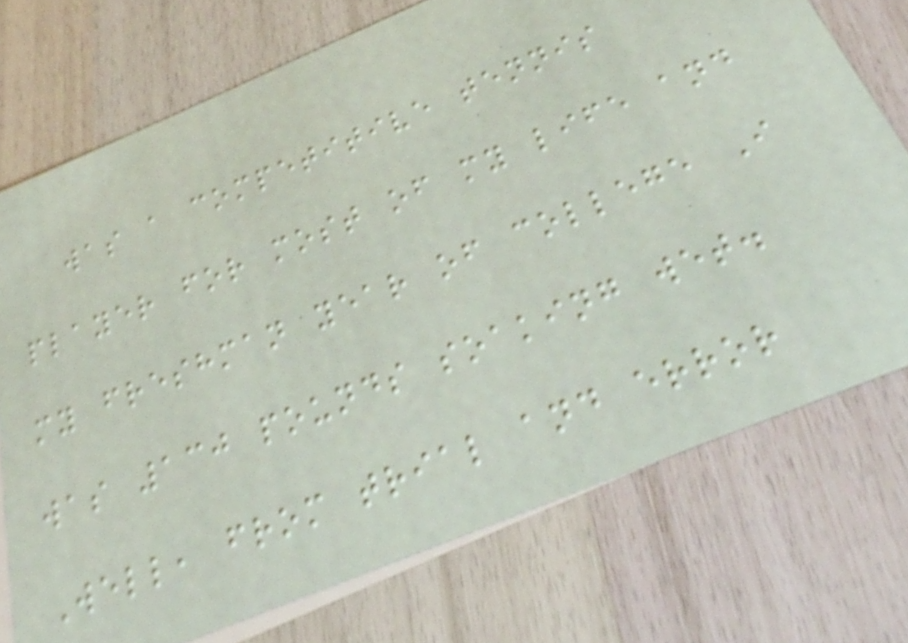was a competitive tennis
player for most of my life and
my freshman year of college I
was 130 pounds soaking wet.
Well, from trial and error
